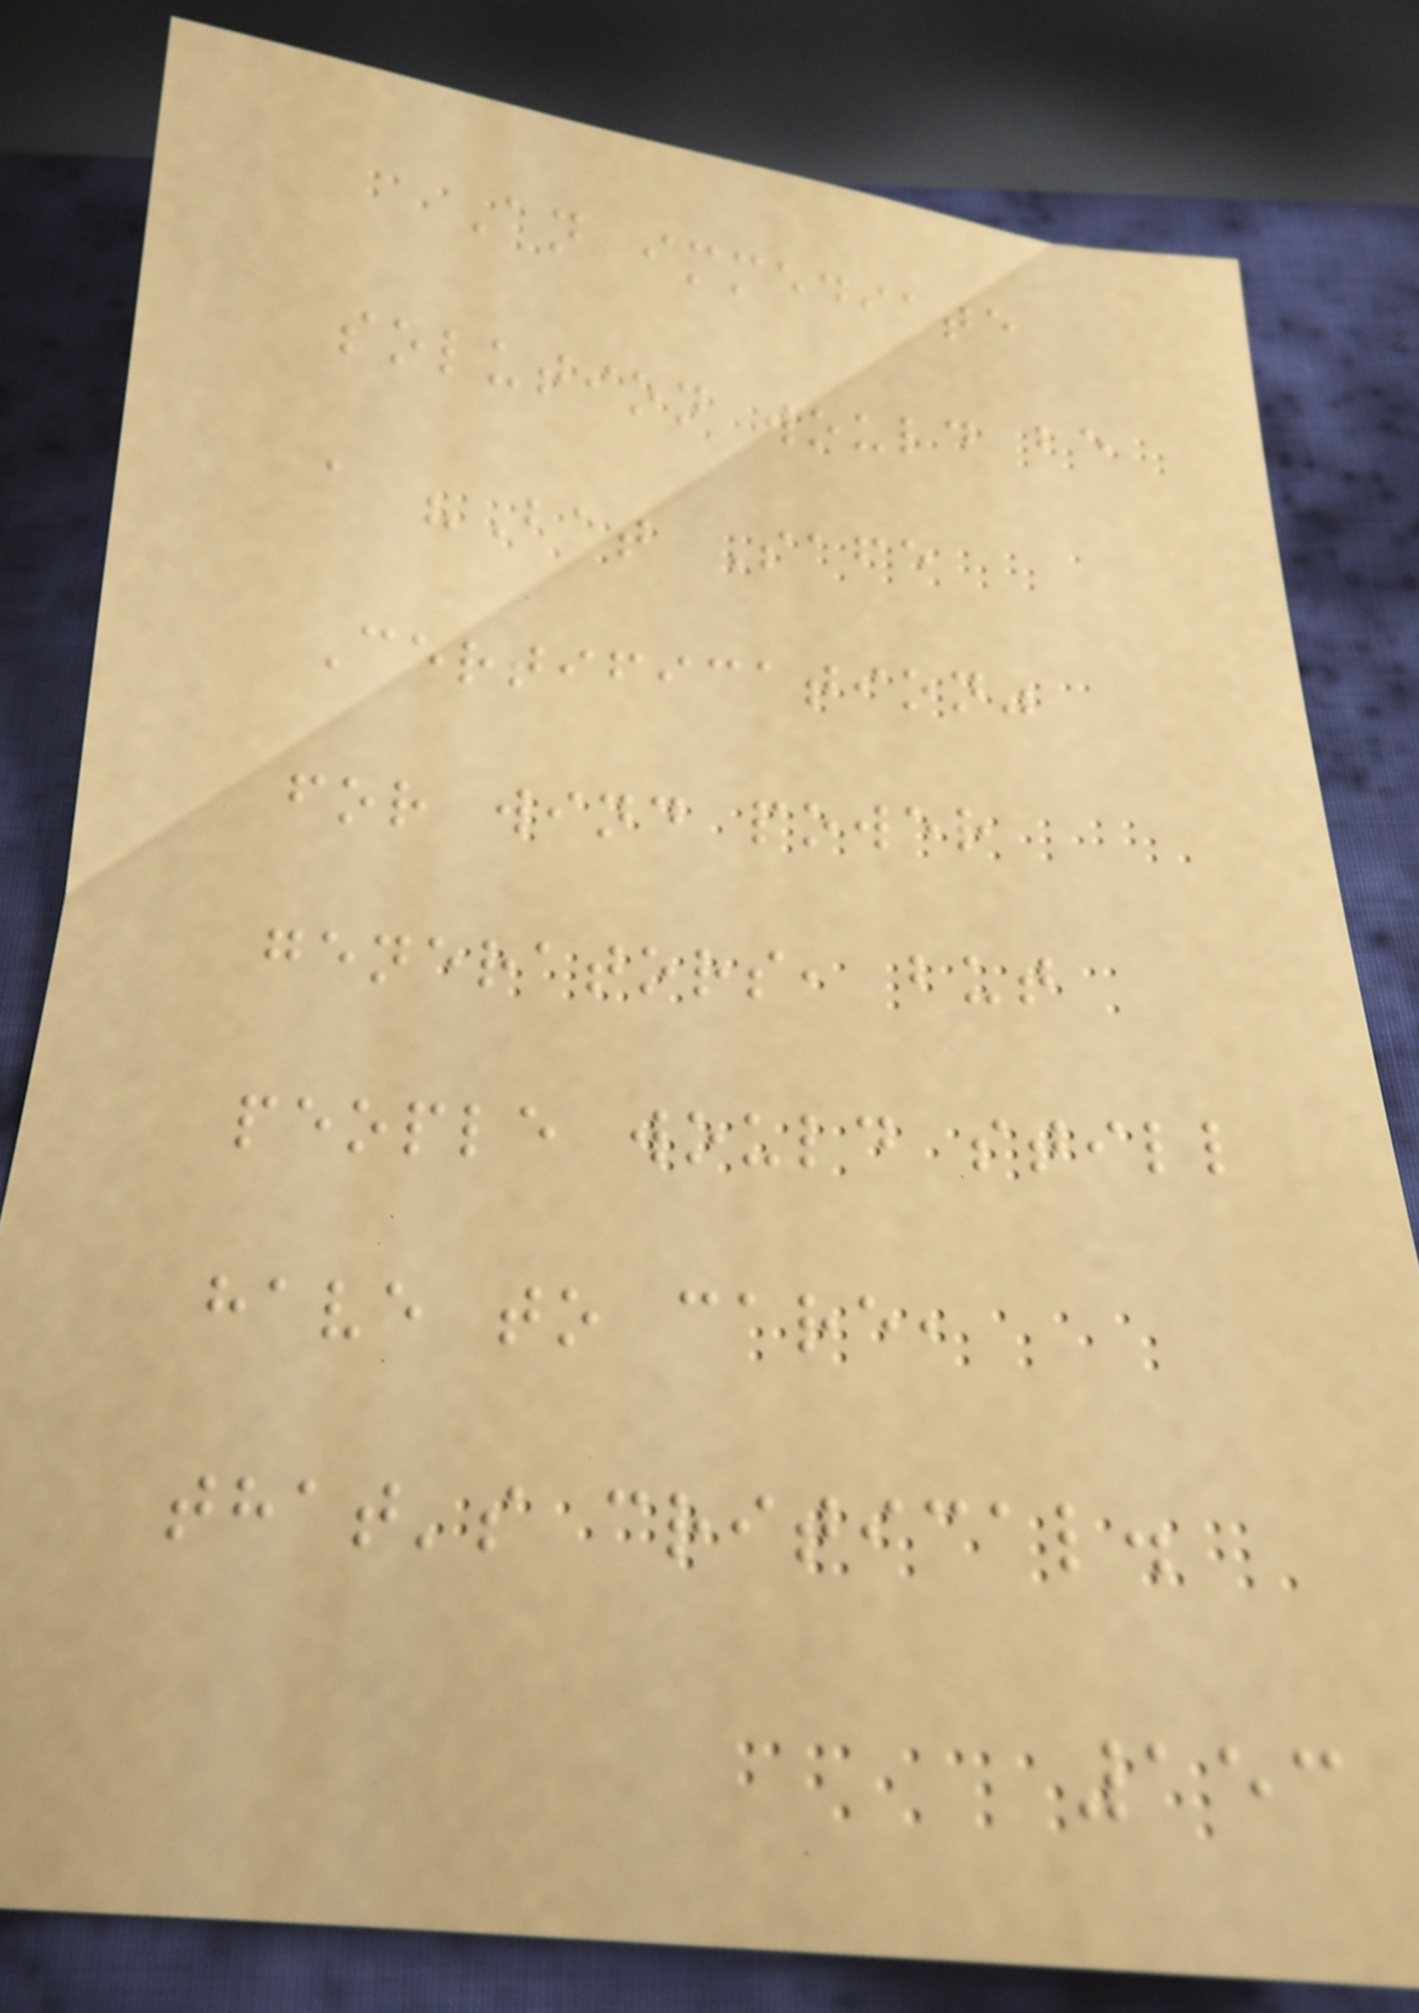An immediate
solution would be
a "Bat Safe
Certification"
for wind power
generators, but
people would still
have to care,
that's critical.
153
